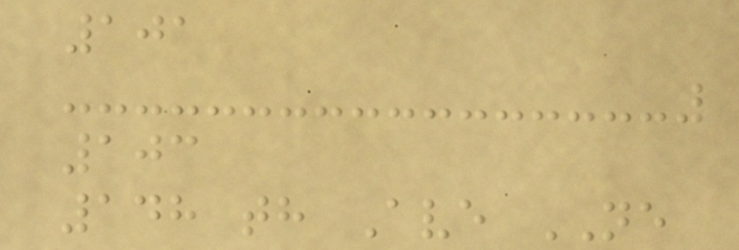101
103
148 th Ave NE
